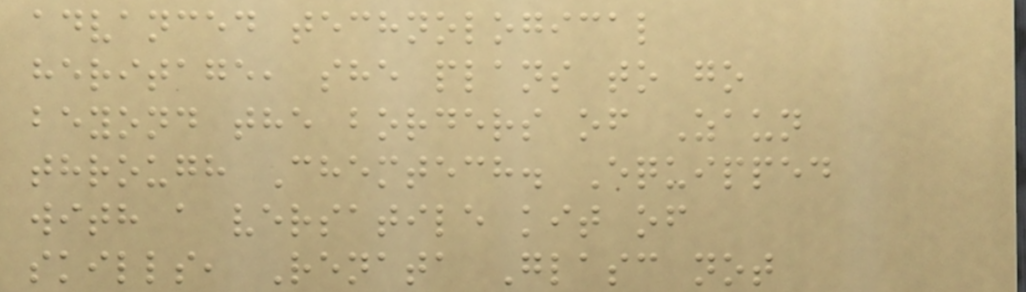advanced technological
heritage, she plans to go
beyond the borders of Zaun
through Chemtech. Equipped
with a versatile kit of
skills, Renata Glasc not
